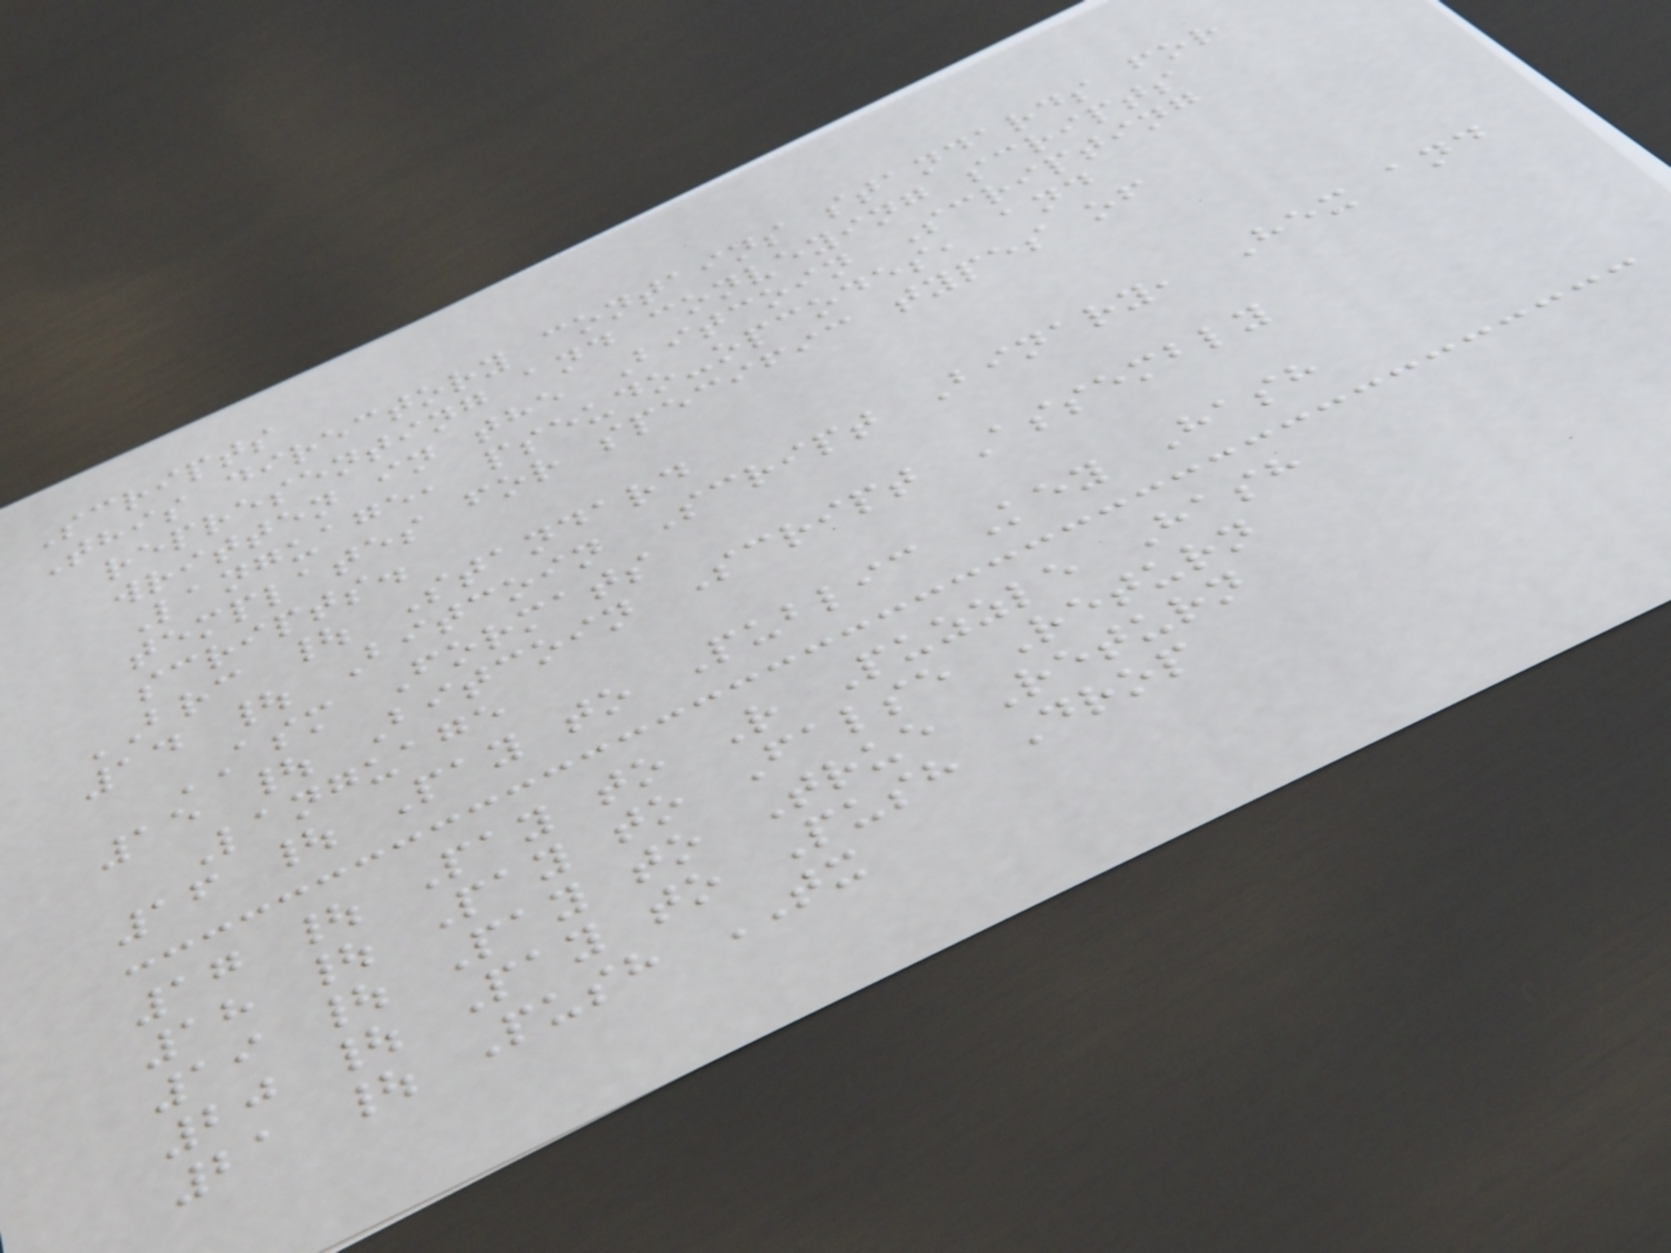Scripts
This directory contains standards for
representing and conveying scripts
written in the Bitcoin Scripting
Language, pseudo-opcodes, and
templates for specific types of
scripts.
BRC | Standard
14 | Bitcoin Script Binary, Hex and
ASM Formats
15 | Bitcoin Script Assembly
Language
16 | Pay to Public Key Hash
17 | Pay to R Puzzle Hash
18 | Pay to False Return
19 | Pay to True Return
20 | Pay to Push Drop
21 | Push TX
